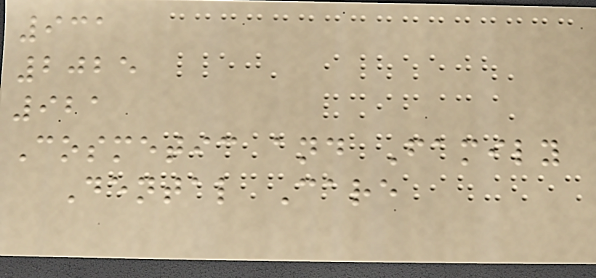931
2025
921
Cosmetic and Family
Dental Care
